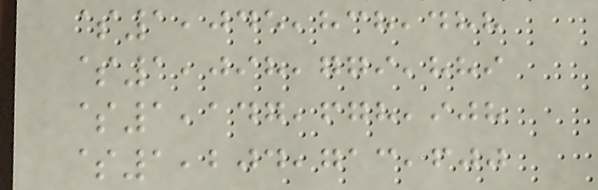$1,045,838,488
$1,098,779,889
$1,147,678,908
$1,204,713,600
